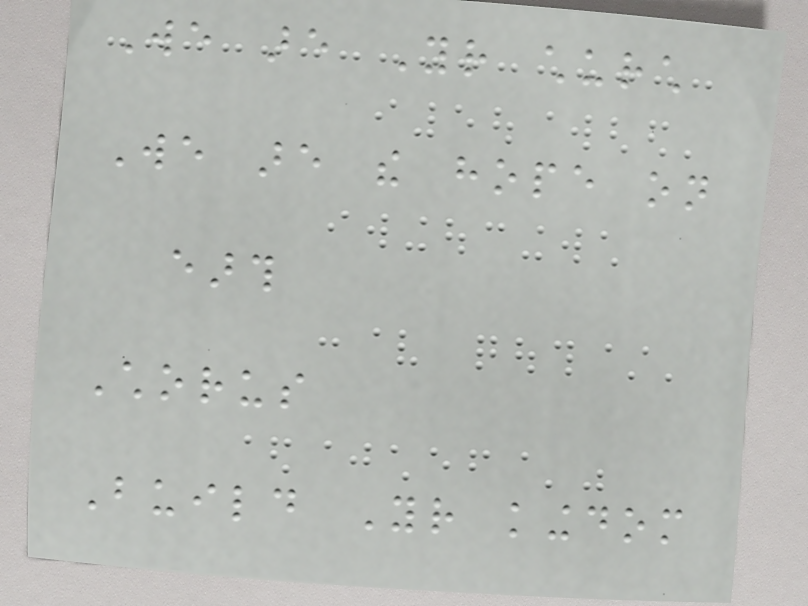We are Your church
We are the hope on
earth
Chorus
Build Your kingdom
